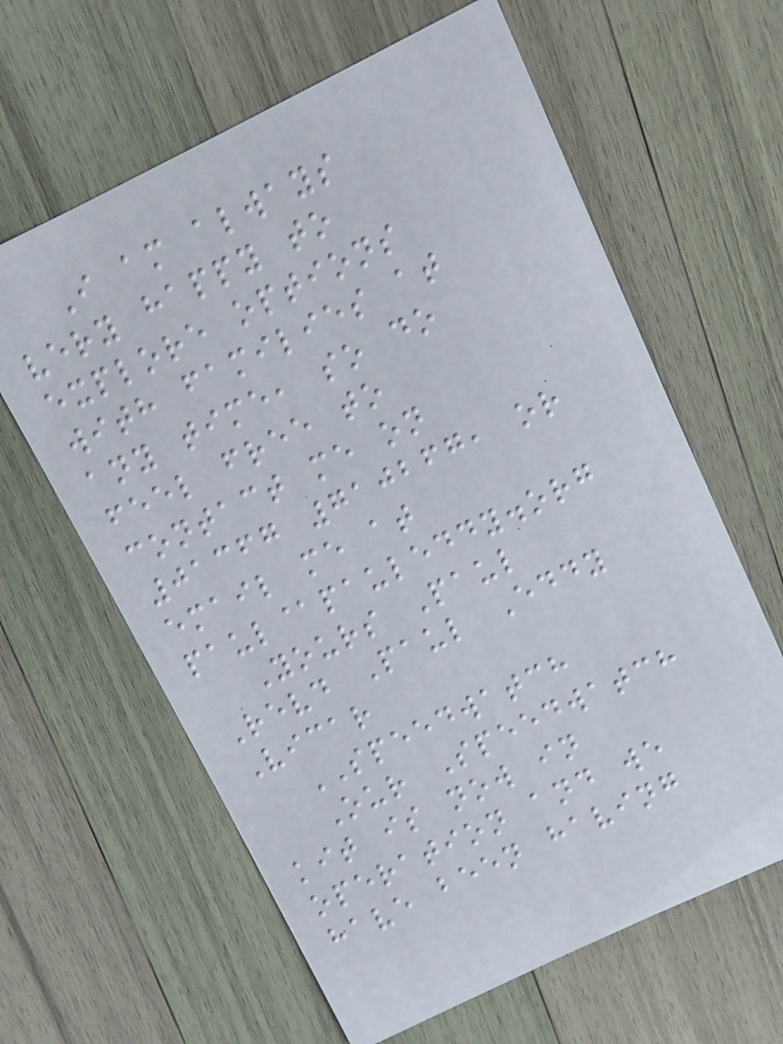I am always
very happy to
explore options
with families at
any time, so do
feel free to
contact me on
01367 710267, or
email me at
paul@pauleddy.org
Yours Paul
Revd Paul Eddy
Vicar
SPEEDWATCH
Our Speedwatch
kit is now in
operation and we
have been having
